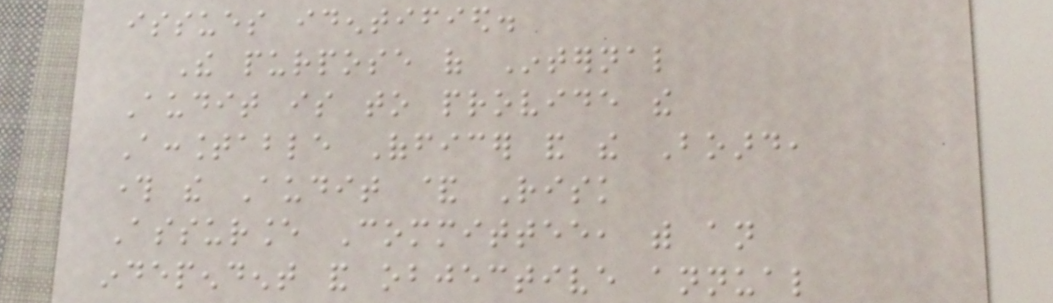issues identified.
The purpose of Internal
Audit is to provide the
Accountable Officer and the Board,
through the Audit & Risk
Assurance Committee, with an
independent and objective annual
